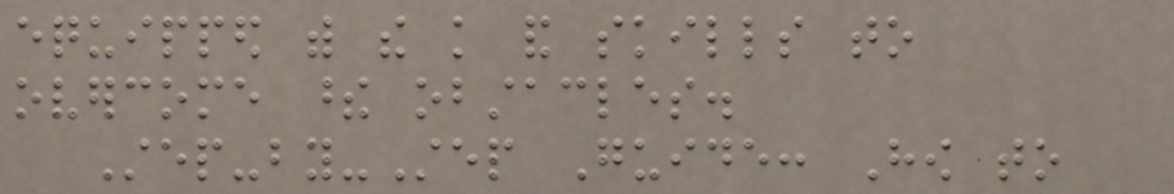equipped with the knowledge and skills to
overcome these obstacles.
Step-by-Step Guide: How to
